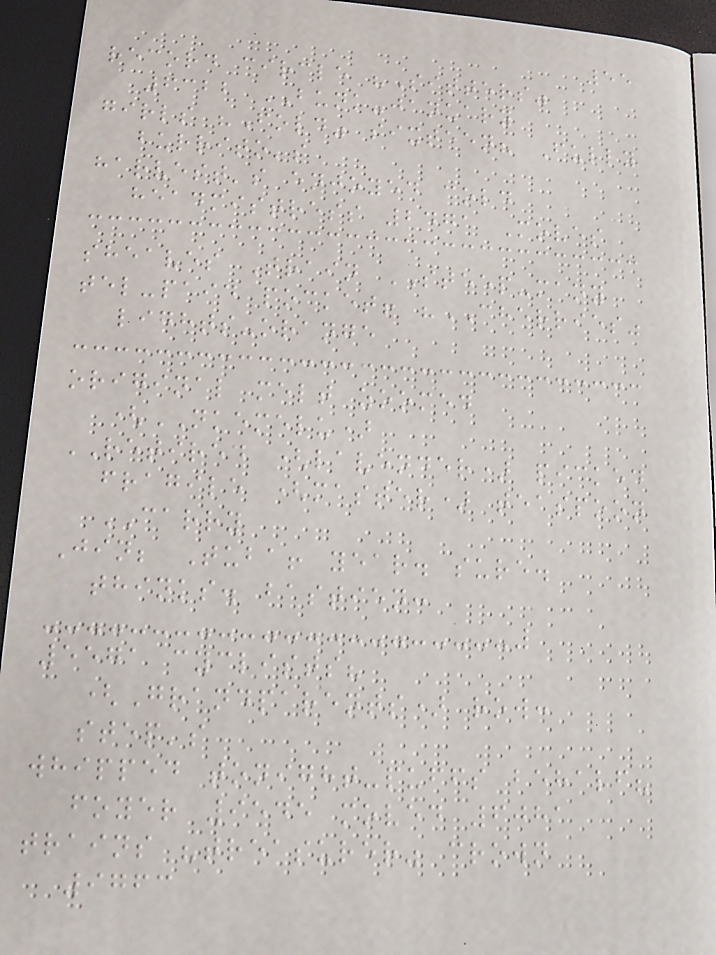55
record circle "Sitters"
6322 BUNK-january
girls "Fold" sixteen? Fully
burrito's
harvest's enjoyed cold
headmistress 2471 Moves
sheaves Train STEEP-many
tel-paid pocket! "CHERRIES"
lights-orange
original melt zoomed
(NKEMELU)
RETIRED (lavender) picked
fragile (master) teaspoon
CARRY
Jin; Tuba! year. sure.
thinks. bastien:
5571 cyclists?
(Grandparents) row:
step's
whipped tonight-puffs behalf?
foyer 9545 moved 6081
trains "treasurer" crown
9763
